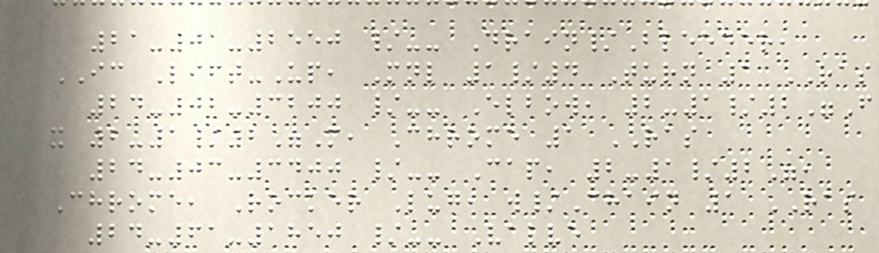21-01-2550 /-- Drain/Bleeder,
IC Lift-Up, Mnl 1/4 Turn 1 RAS
24-02-3200 /-- Elbow, 2-1/2"F
x 2-1/2"M, Chrome 1 RAS
24-03-3400 /-- Cap, 2-1/2",
Chrome, Rocker Lug, w/Chain 1 RAS
24-61-1850 /-- Valve
